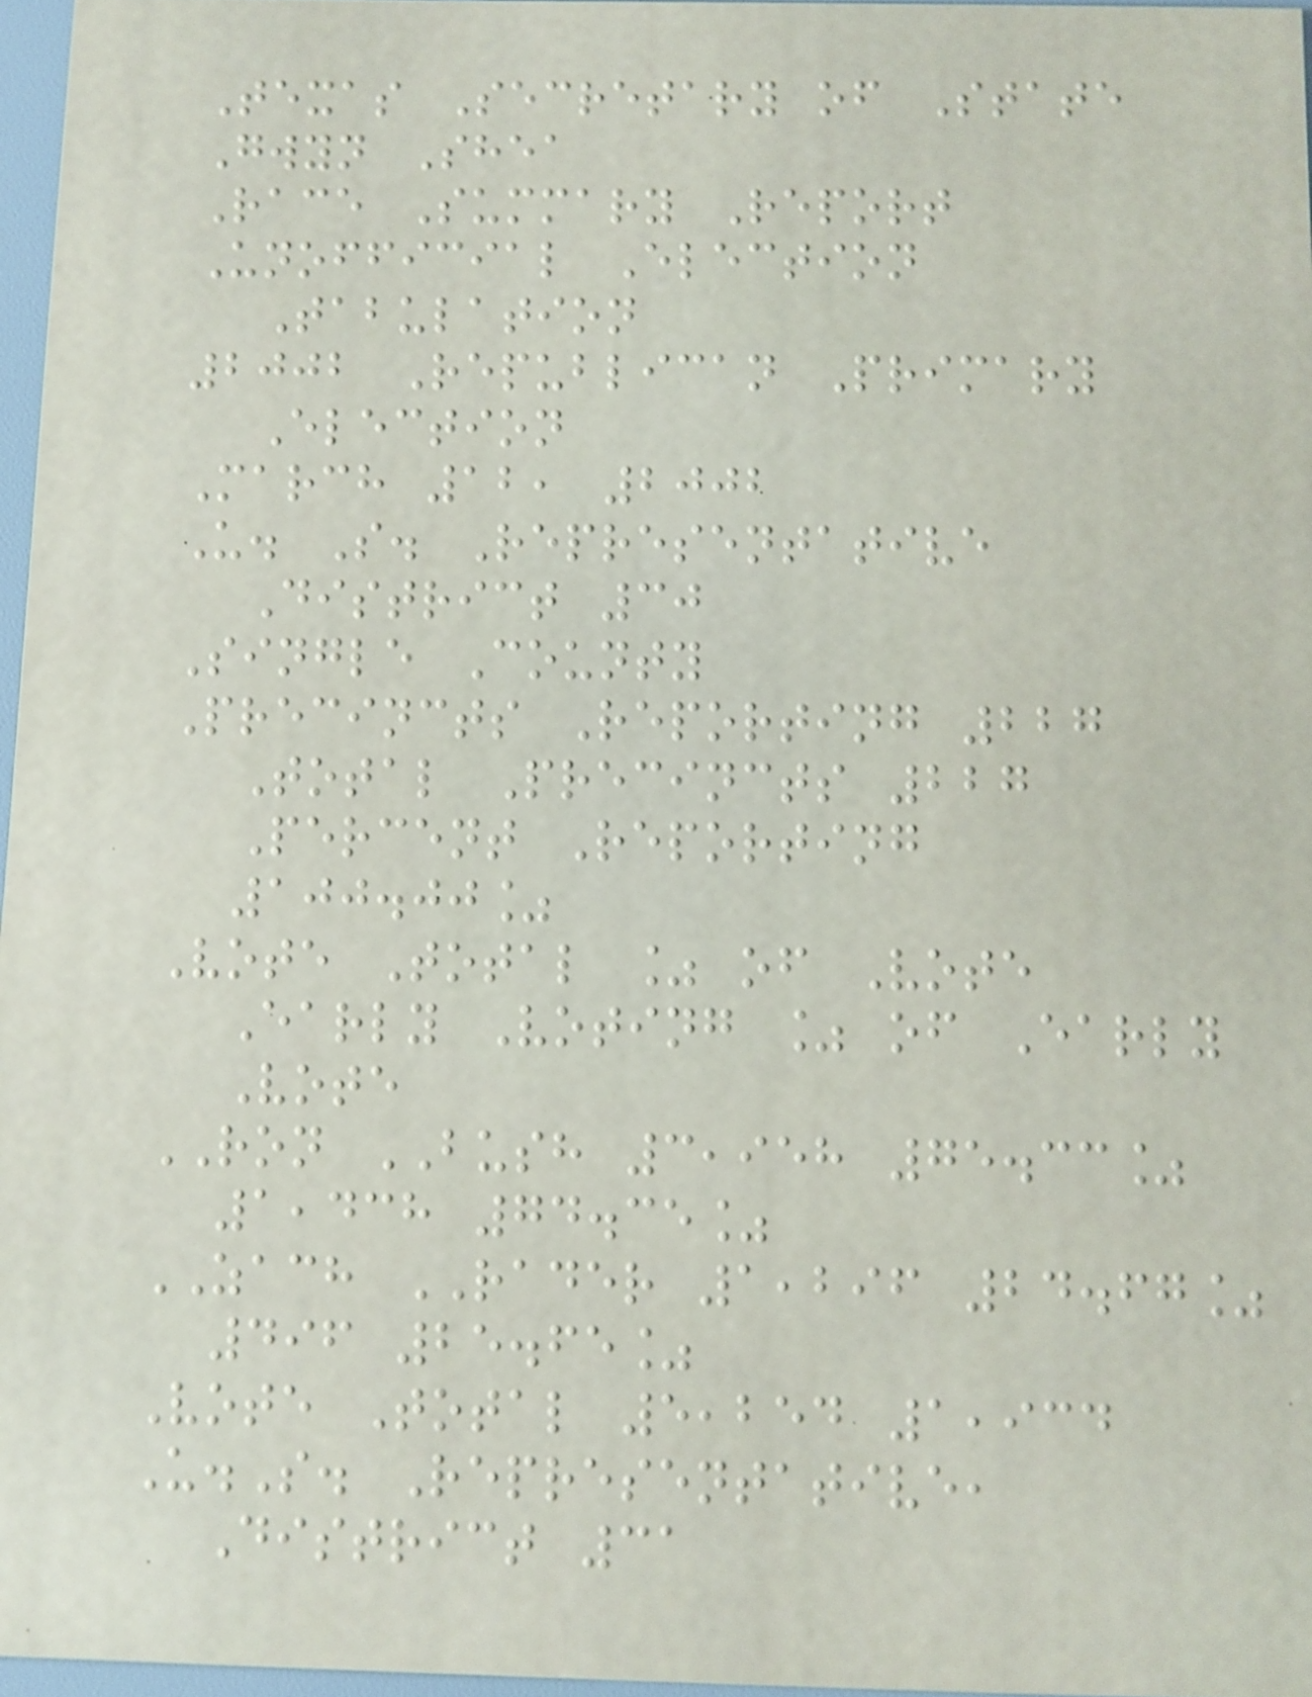Texas Secretary of State
Gwyn Shea
Race Summary Report
Unofficial Election
Tabulation
2002 Republican Primary
Election
March 12, 2002
U. S. Representative
District 30
Single County
Precincts Reporting 227
Total Precincts 227
Percent Reporting
100.00%
Vote Total % of Vote
Early Voting % of Early
Vote
RON BUSH 3,958 75.33%
1,438 74.35%
ZACH RADER 1,296 24.67%
496 25.65%
Vote Total 5,254 1,934
U.S. Representative,
District 31
